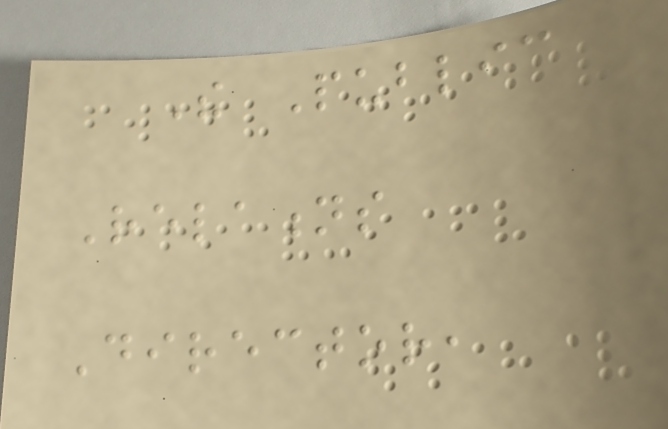The Public
Relations
Director,
